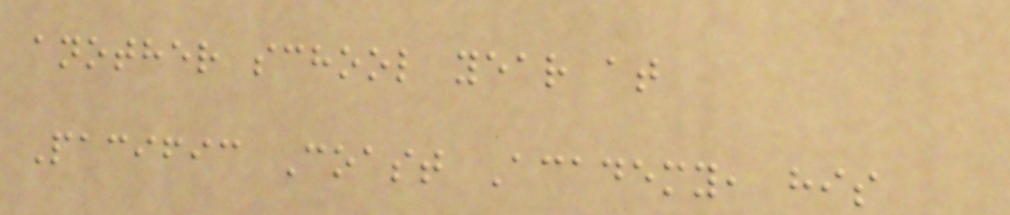another school year at
Pacific Coast Academy, his
